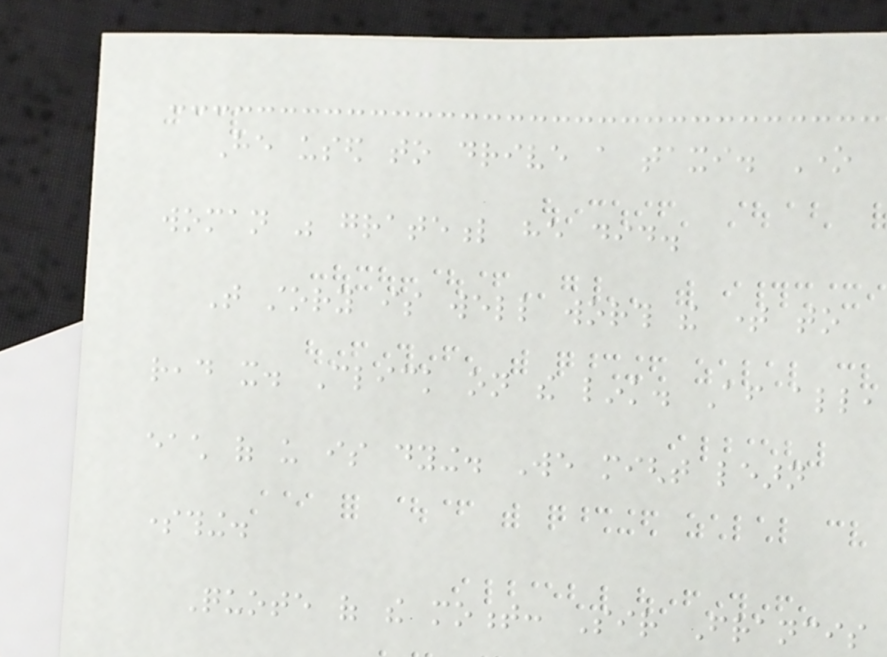He used to drive a taxi. One
woman was grateful he did.
That story is well worth the time to
read it. Click on the link. After all,
each of us is dying. We might learn
something.
Quote of the moment: Sir Francis
